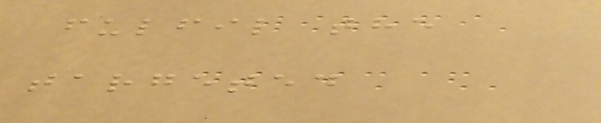fulfil the
targeted
